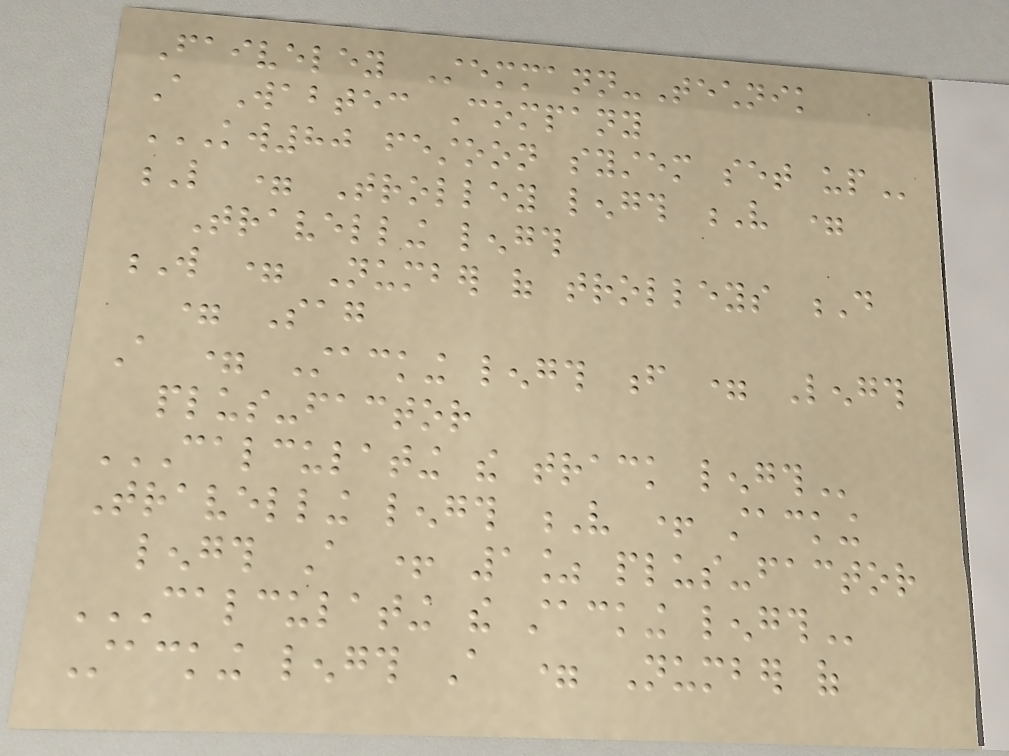Faiveley Stemmann-Technik
A Wabtec Company
KW80 FESTOON SYSTEM SET UP
L = Trolley length V =
Travelling length
W = Number of trolleys D
= Sag
A = Stacking length f = Length
plus-factor
CALCULATING THE TRACK LENGTH
Travelling length V + stacking
length A + 1% plus-factor
CALCULATING THE STACKING LENGTH
Stacking length A = Number of
